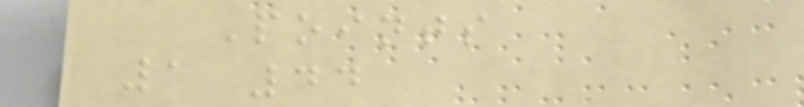Points
1 44
